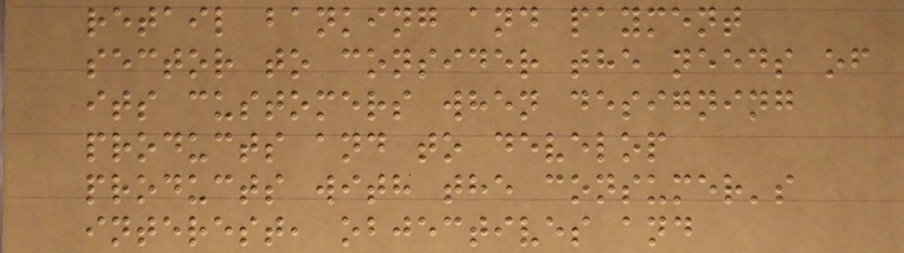retail banking and payment
sector to consider the needs of
its customers when designing
products and to develop
products with the consumer's
interest, objectives and
